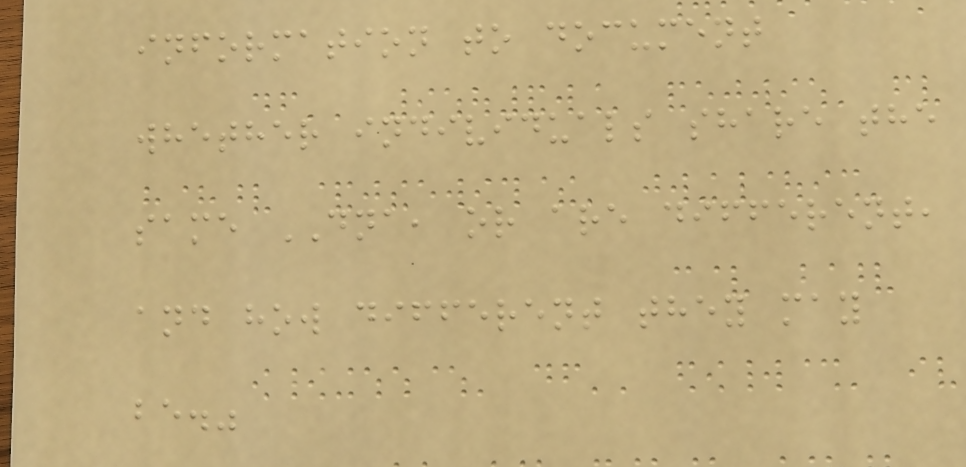information to document
whether individuals share the
same DNA, or are different,
and how different they may
be."
